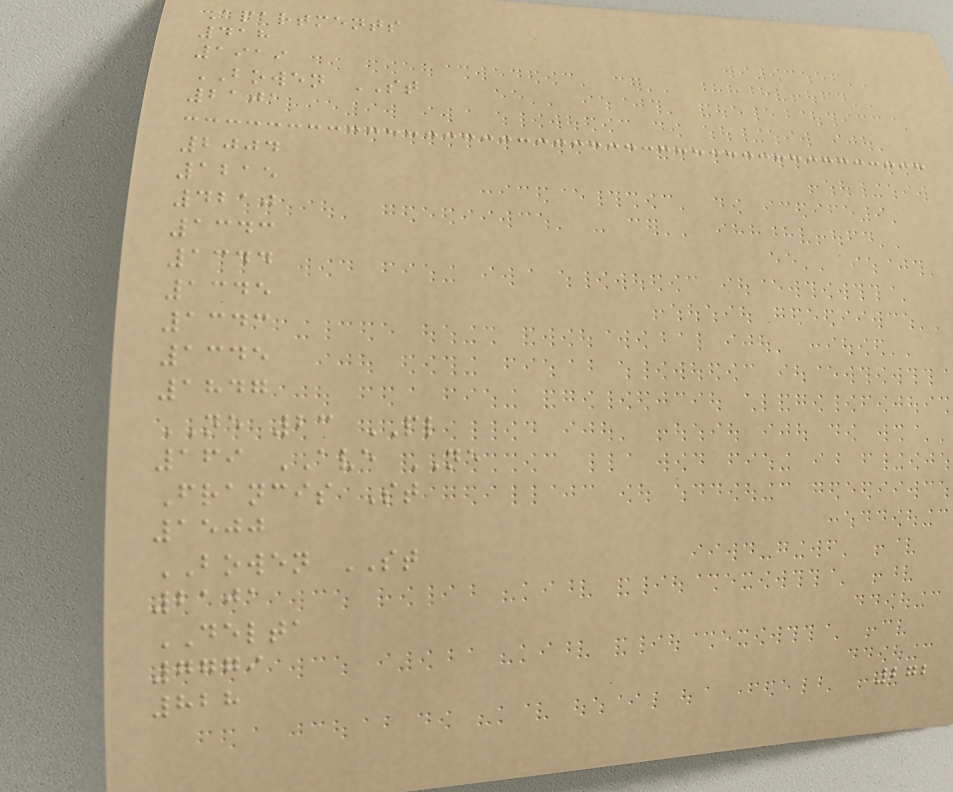Apartments
418
1919
BOWEN ST
2101
2004
1215
4210
1343
1344
1345
1343
1345
1847
NE 23 PL
169 AVE NE
Francis St
1500
BOWEN ST
2101
DELTA
7779
828
272
